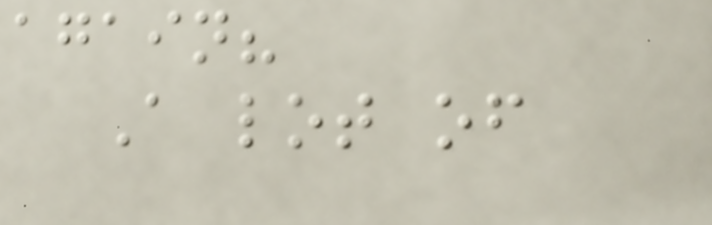again?
A lot of
